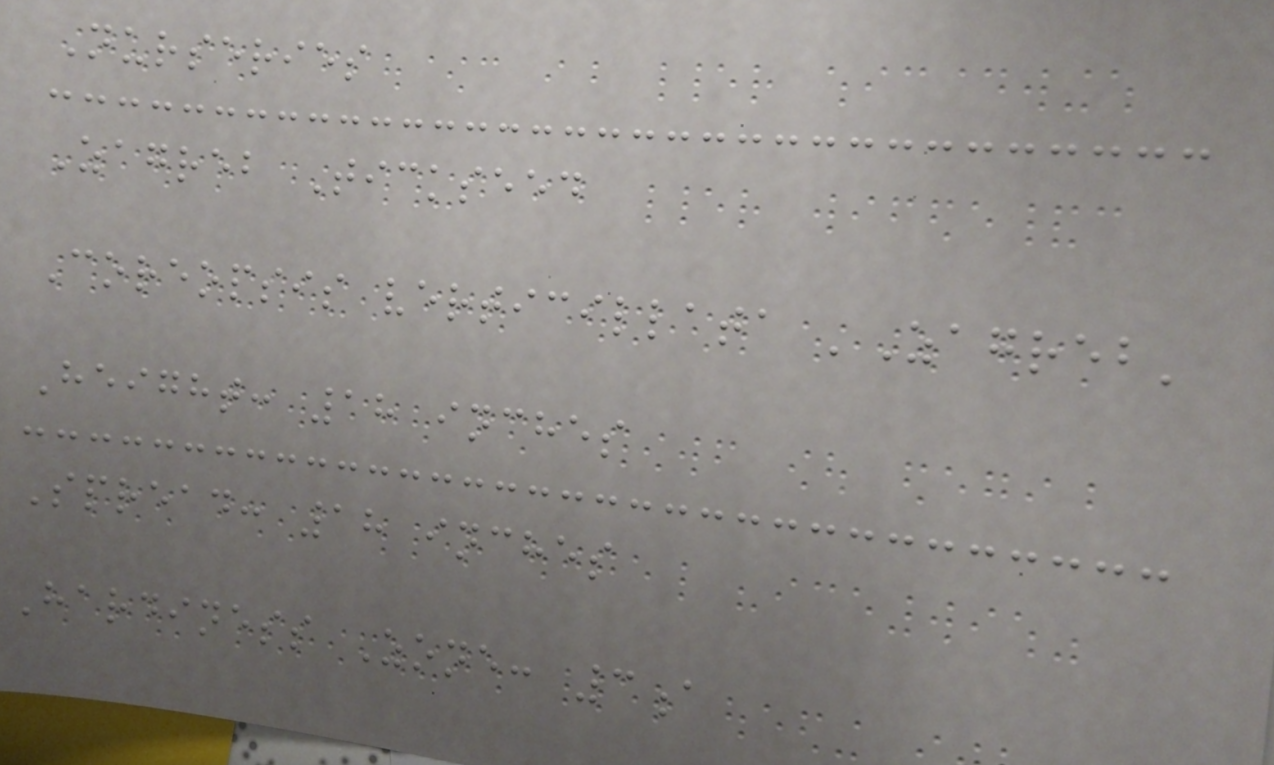Nurseries
Zagreb Tickseed
Coreopsis verticillata 'Zagreb'
Height: 18 inches
Spread: 18 inches
Hardiness Zone: 3a
